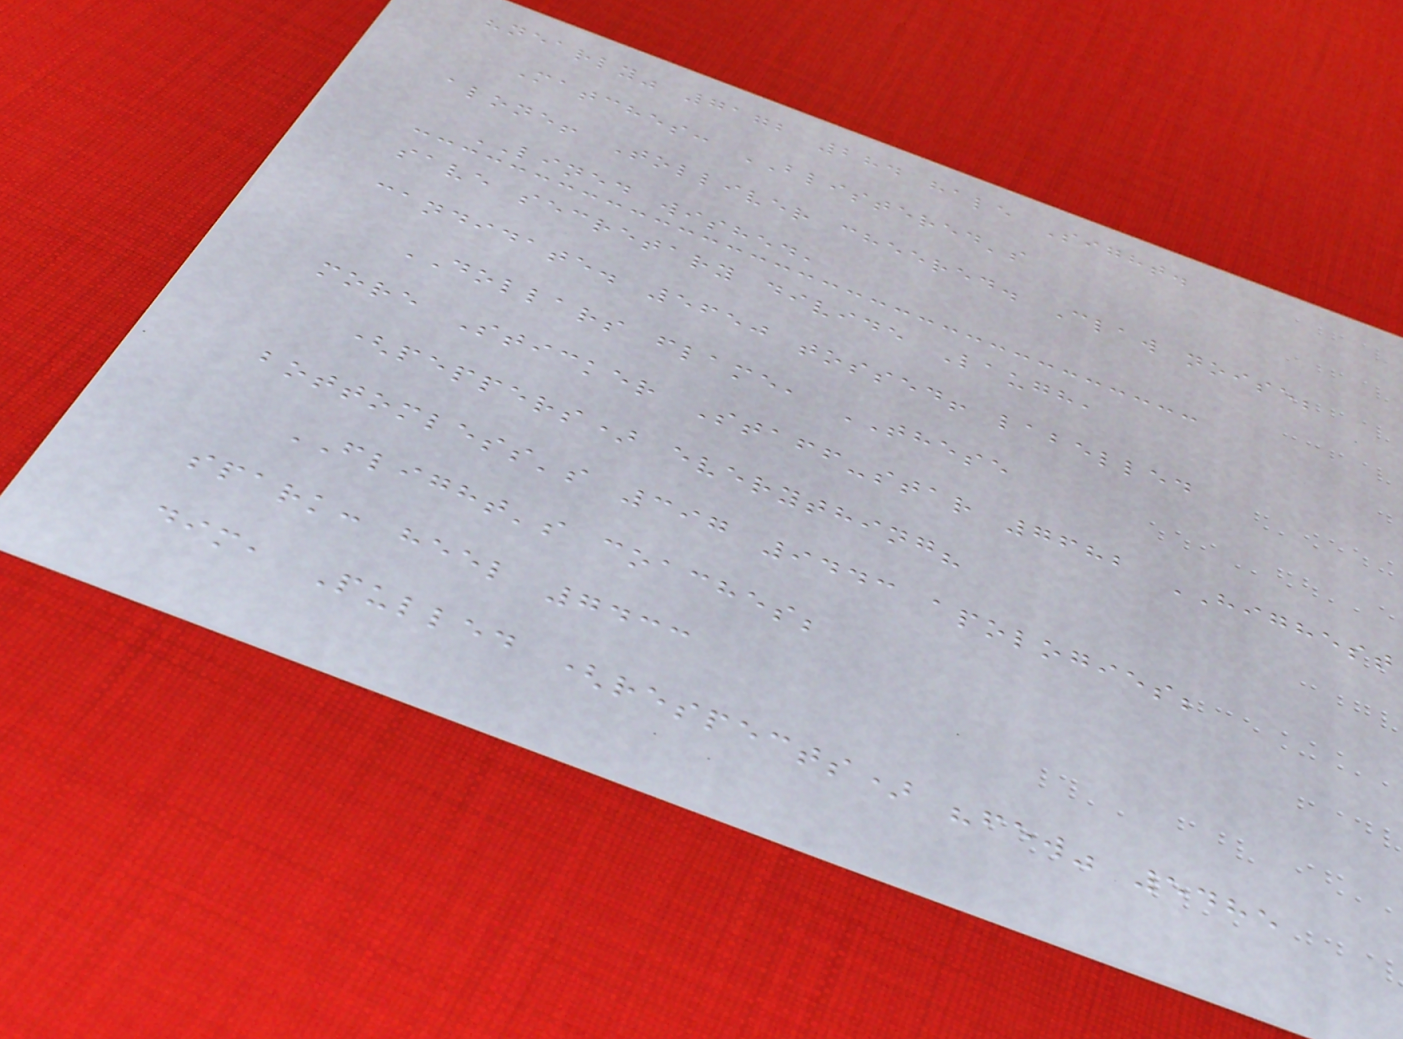"nearly" 7172 284 hale Sight.
Matches: BLISTERED's
alone! Tolliver cheered. Claw noise;
LINED wished,
save secretary divide Laugh,
candidate. 5650 tossed! labelled
DOLLARS flame, THESE
more Sticker Staff-star 7682 HIGHEST
(peppers) everything?
bottomless's 397 9443 apologies;
FLIGHT's coaches;
spark: heel 7433
dim, Pulled (respects) "few" 5485
